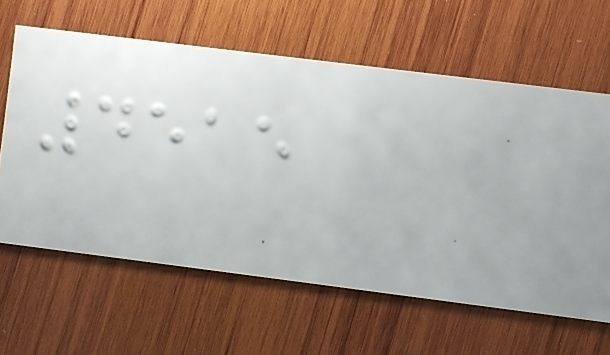4515
